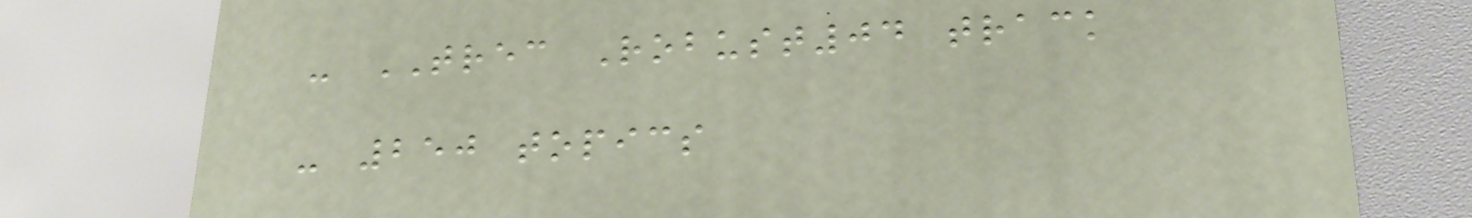- TREC Robust04 track
- 250 topics
